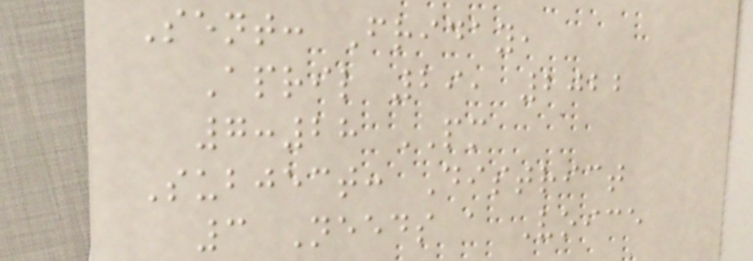Sent: Friday,
April 29, 2022
7:28 PM
Subject: District
3 Needs a Voice
